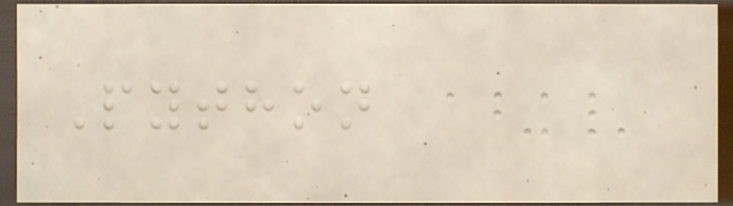Python
